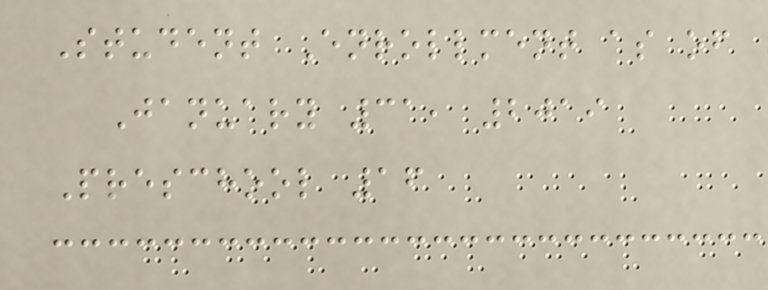Student Enrollment as of
January 31, 2019
Preschool 16
